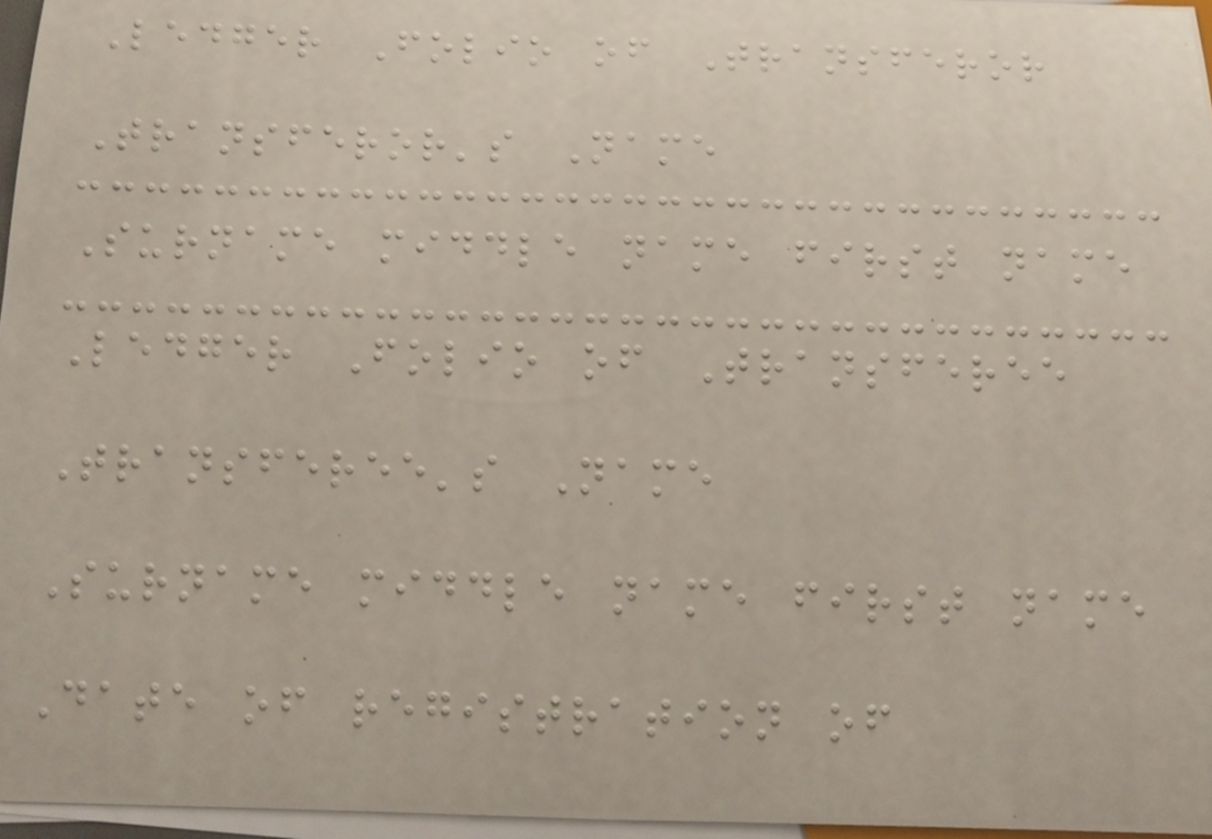Ledger Folio of Transferor
Transferor's Name
Surname middle name first name
Ledger Folio of Transferee
Transferee's Name
Surname middle name first name
Date of registration of
